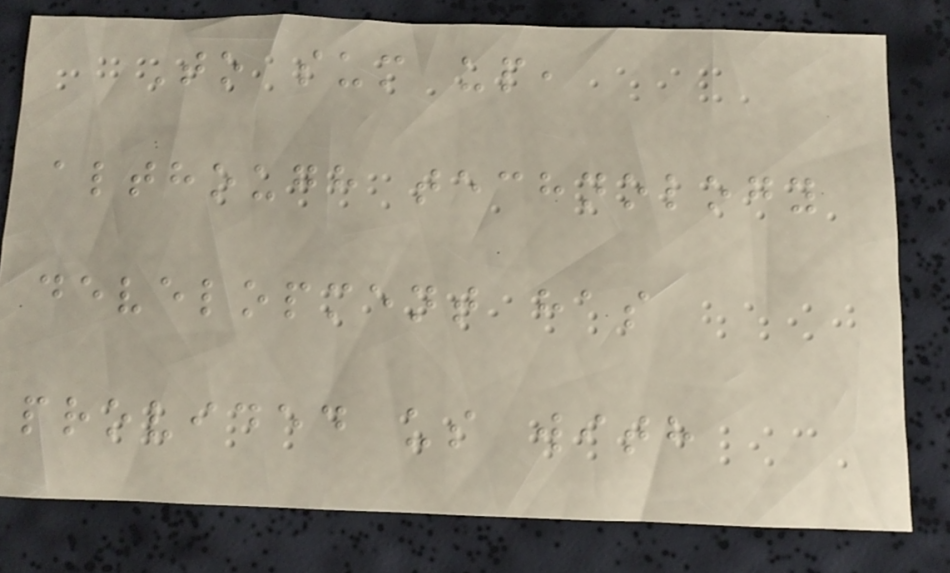To sum up,
although technology
development has
provided us with
